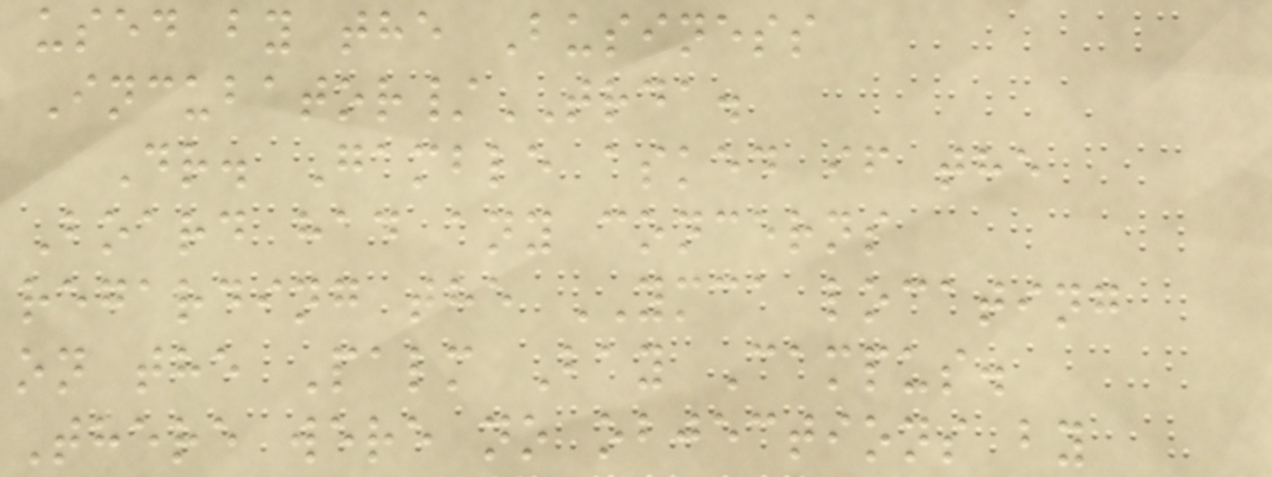used by the Business
Incubator/TRDA.
Dr. Gamble asked if the
Board had any concerns
regarding the YMCA locating
on the Palm Bay Campus.
There were no objections by
